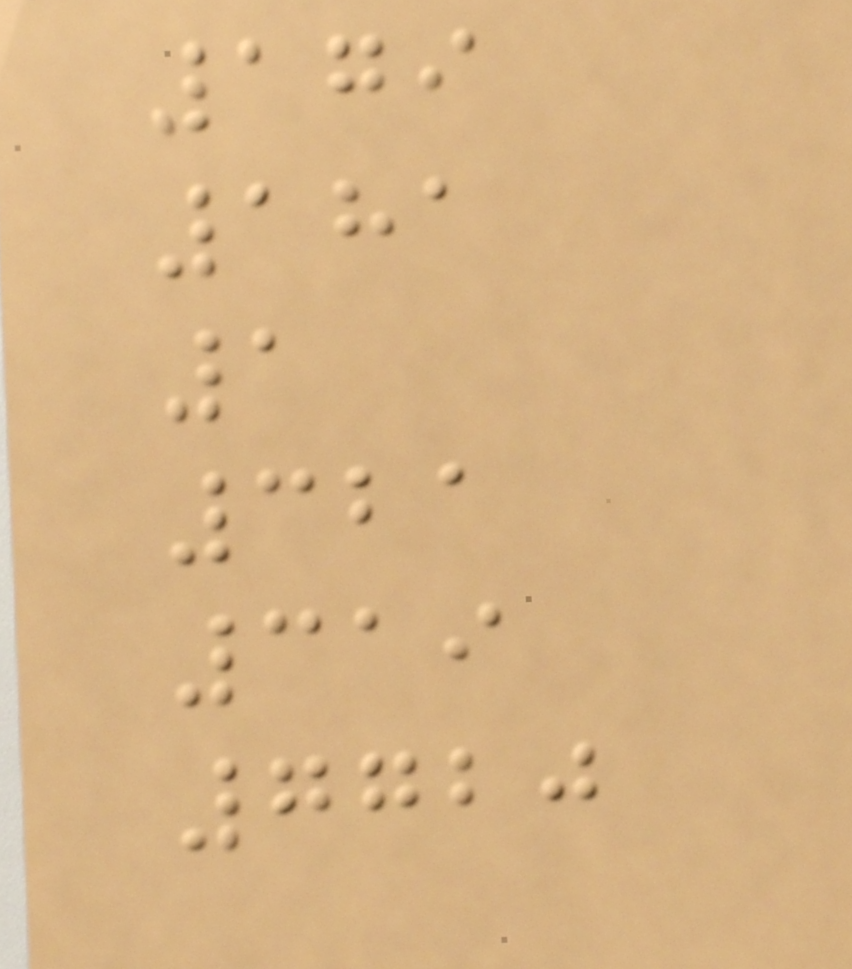179
181
1
321
319
7720
